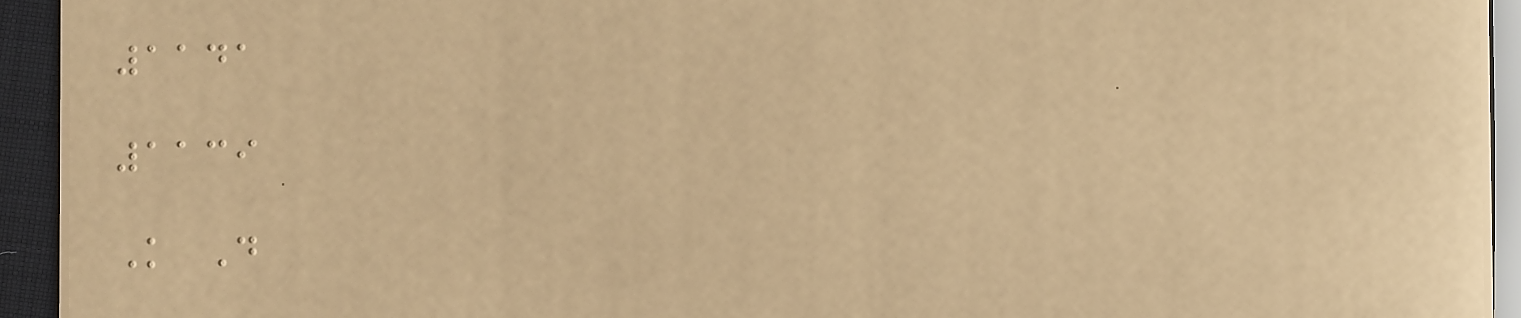1141
1139
K D
